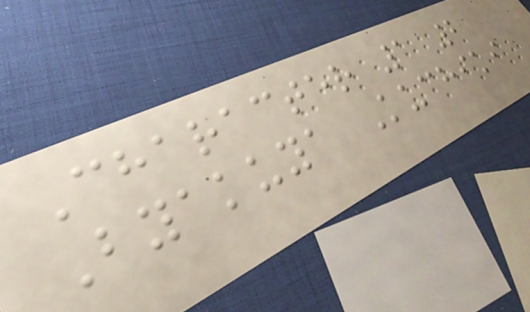Character 1 2
Byakuya Kuchiki
